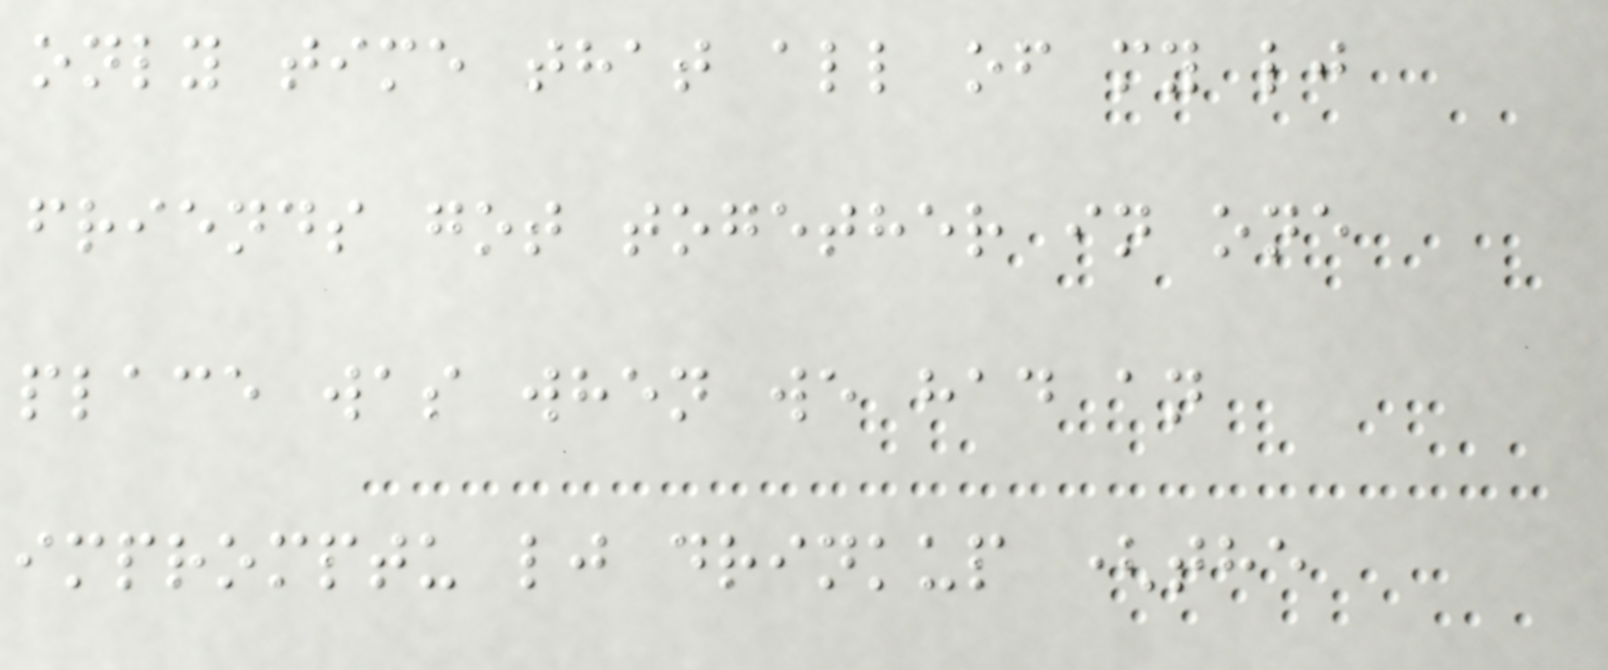only time that all of my lj
friends got together in one
place was when we had an
impromptu lj drinkup (the
